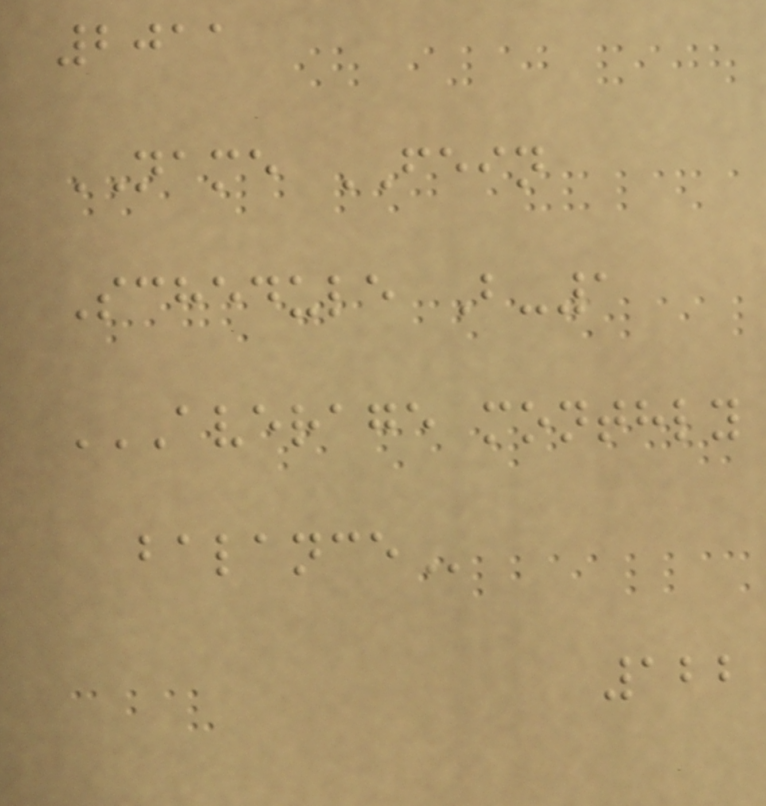2011
NAME FEIN
Schedule B-1
AVERAGE MONTHLY
BALANCE
122
